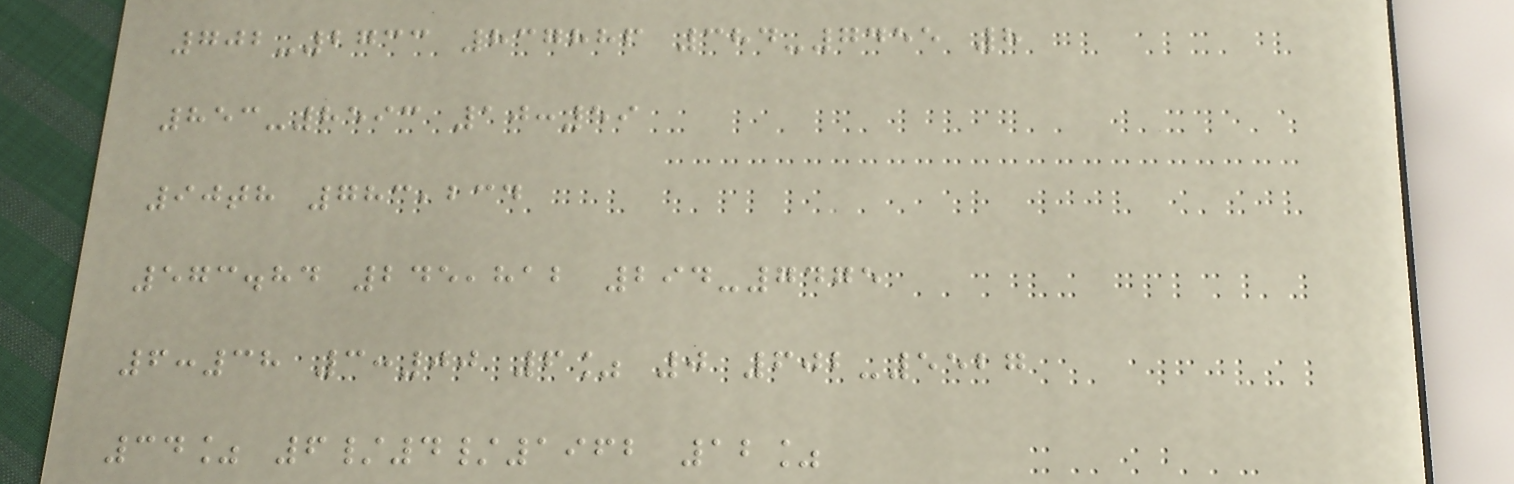702-2733 837886 384-7455 8
853-8593 10:59
90th 783,234
573.84 245,812 294-7475
6:38 3:00 6% 0 602-5527
34% 6/4/1962 12%
